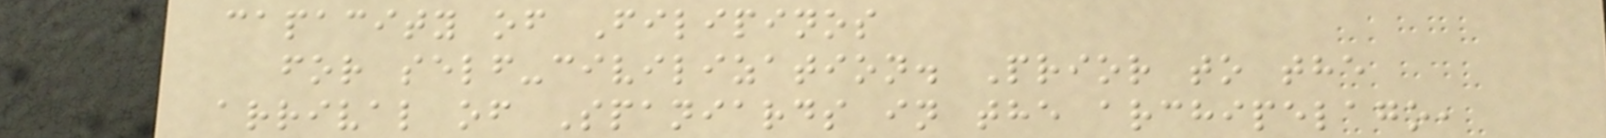capacity of Filipinos
for self-civilization. Prior to the
arrival of Spaniards in the archipelago,
